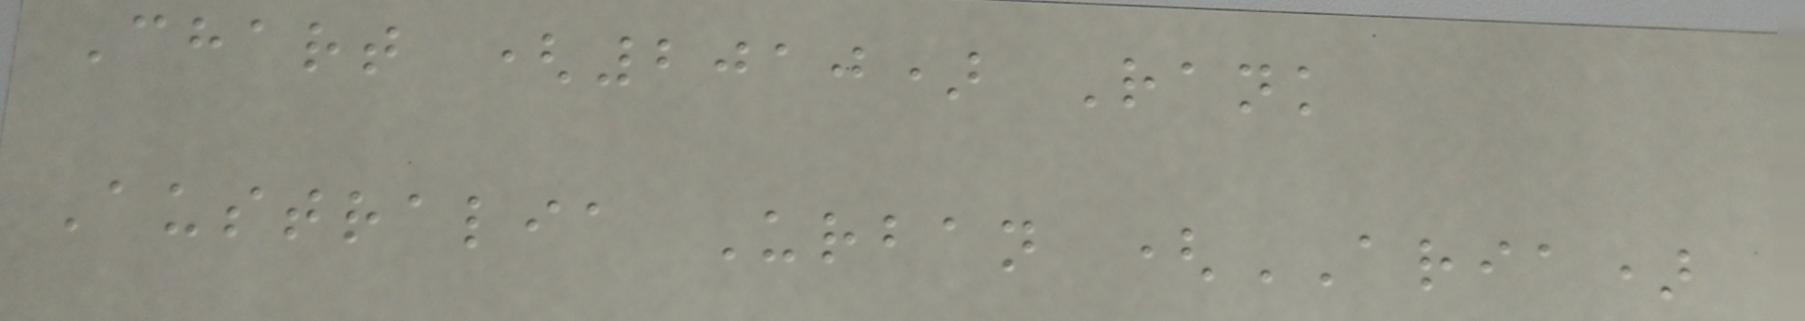Chart (2010) Rank
Australia Urban (ARIA)
